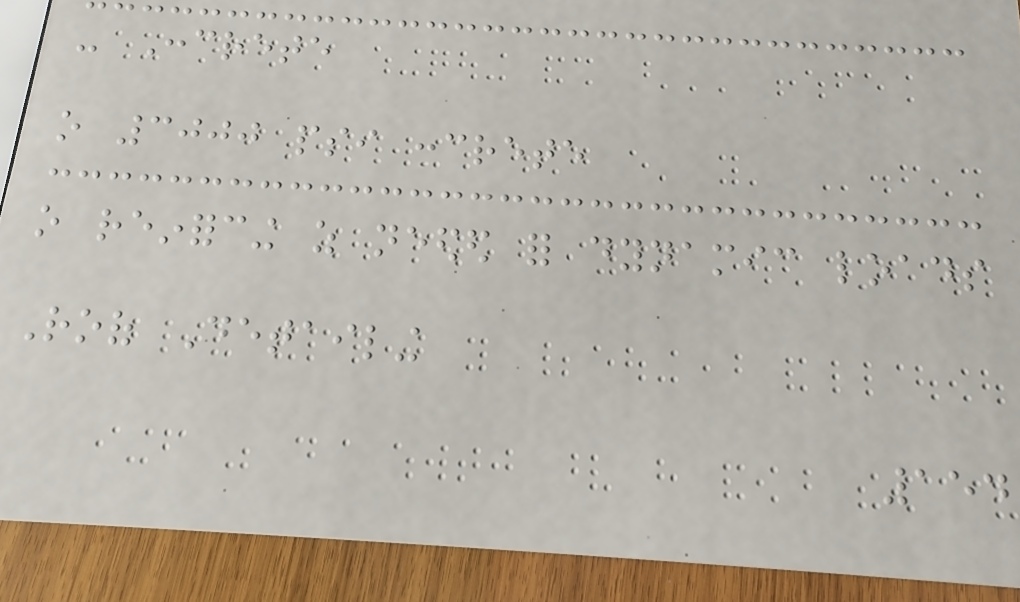- Concrete
o 3000 psi concrete
o reinforcing as needed for dynamic loads
Roof Detailing
154
